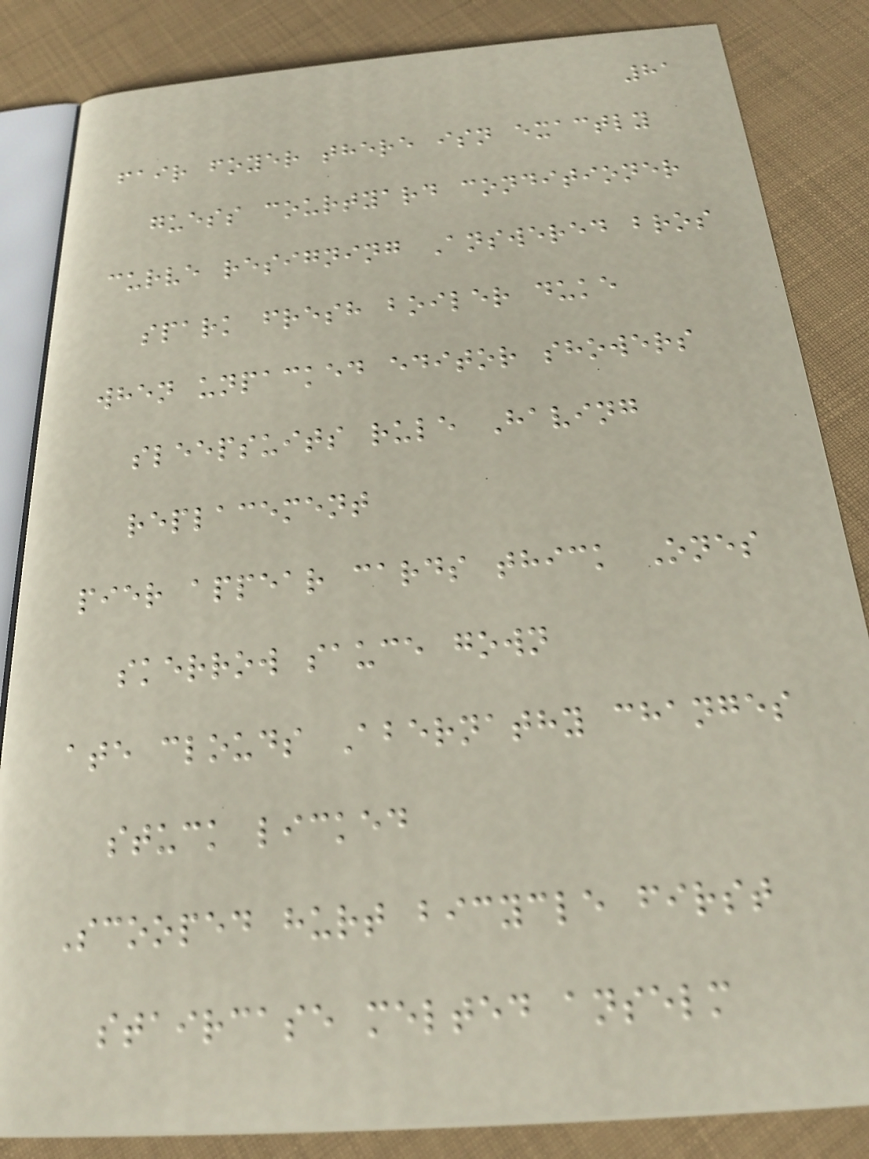81
fair foyer there isn exactly
guess courtyard conditioner
curve resigning Answered bros
spark fresh boiler duke
when unpacked editor showers
sleepsuits rule Having
replacement
pier appear cards thick Ones
skerrow sauce gown
ate clouds Abernathy changes
stuck licked
Scooped hurt bicycle first
staircase melted anselm
